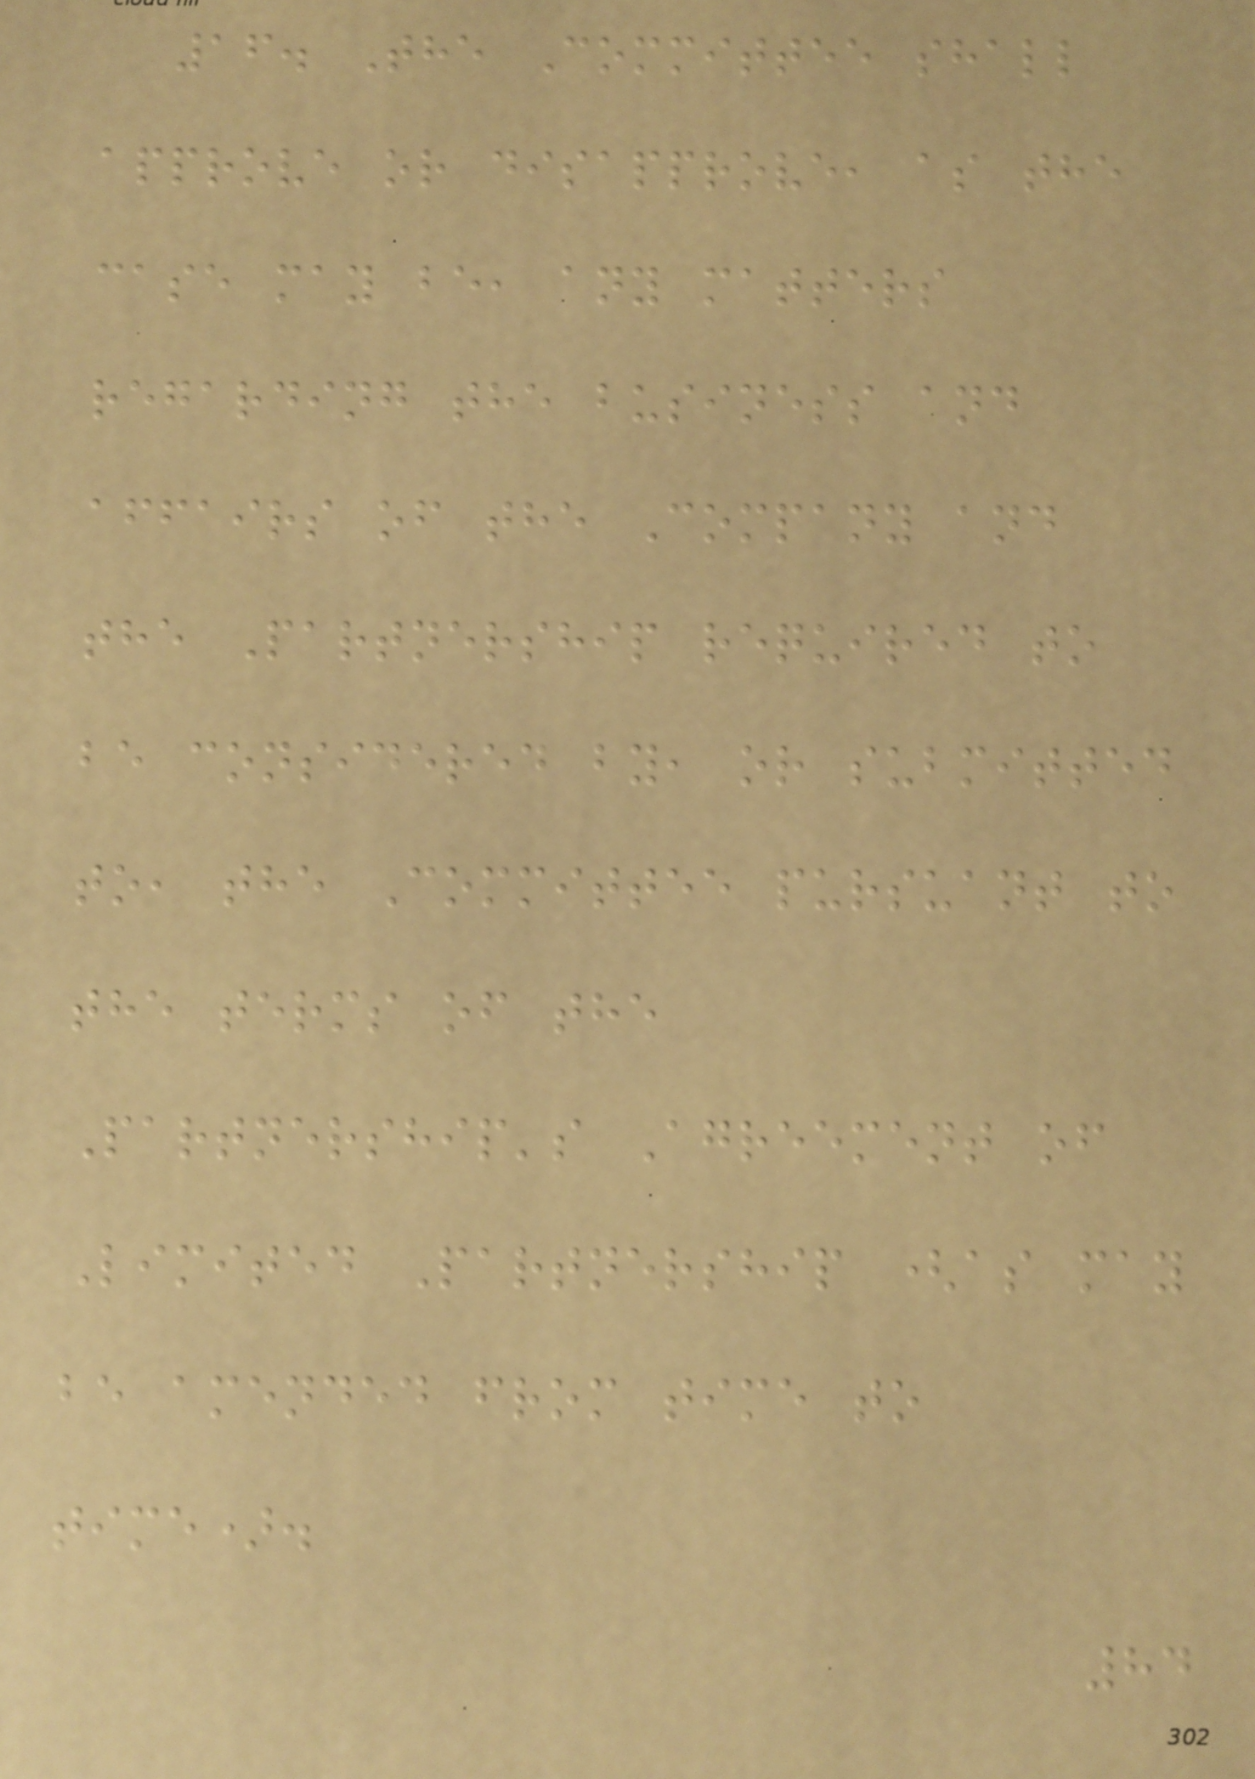16. The Committee shall
approve or disapprove, as the
case may be, any matters
regarding the business and
affairs of the Company and
the Partnership required to
be considered by, or submitted
to, the Committee pursuant to
the terms of the
Partnership's Agreement of
Limited Partnership (as may
be amended from time to
time).
84
